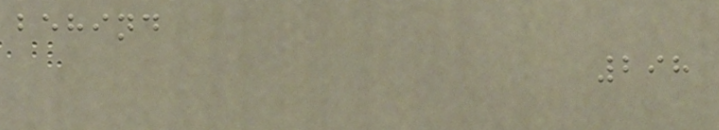behind
298
